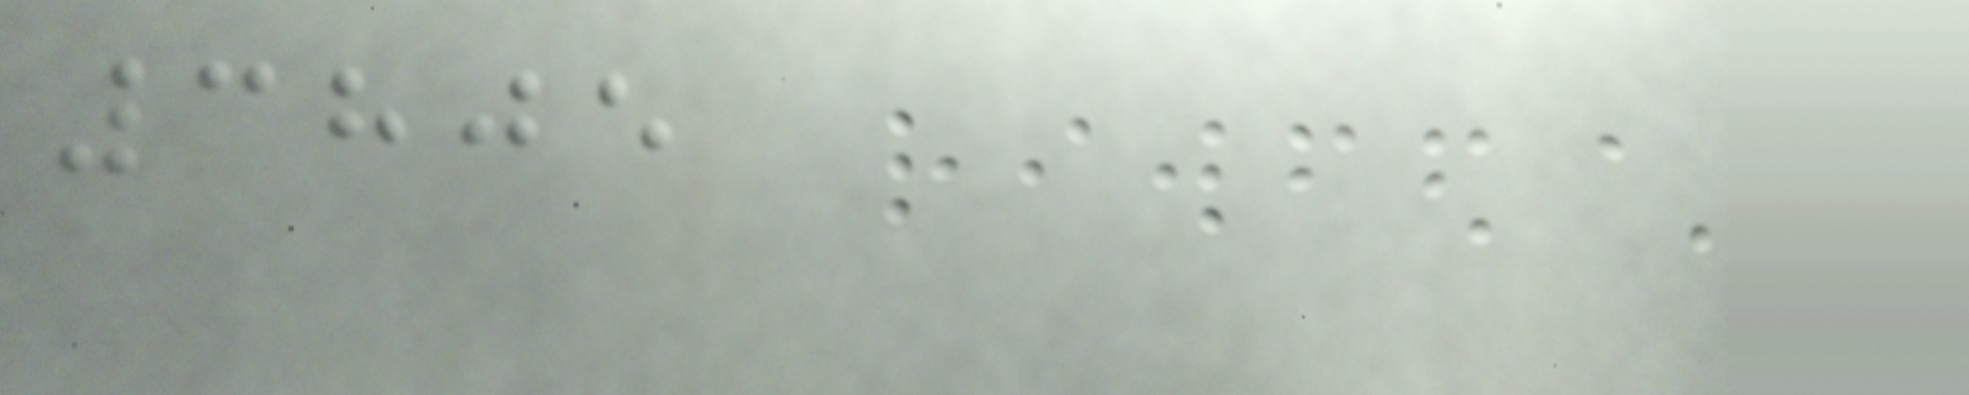3805
